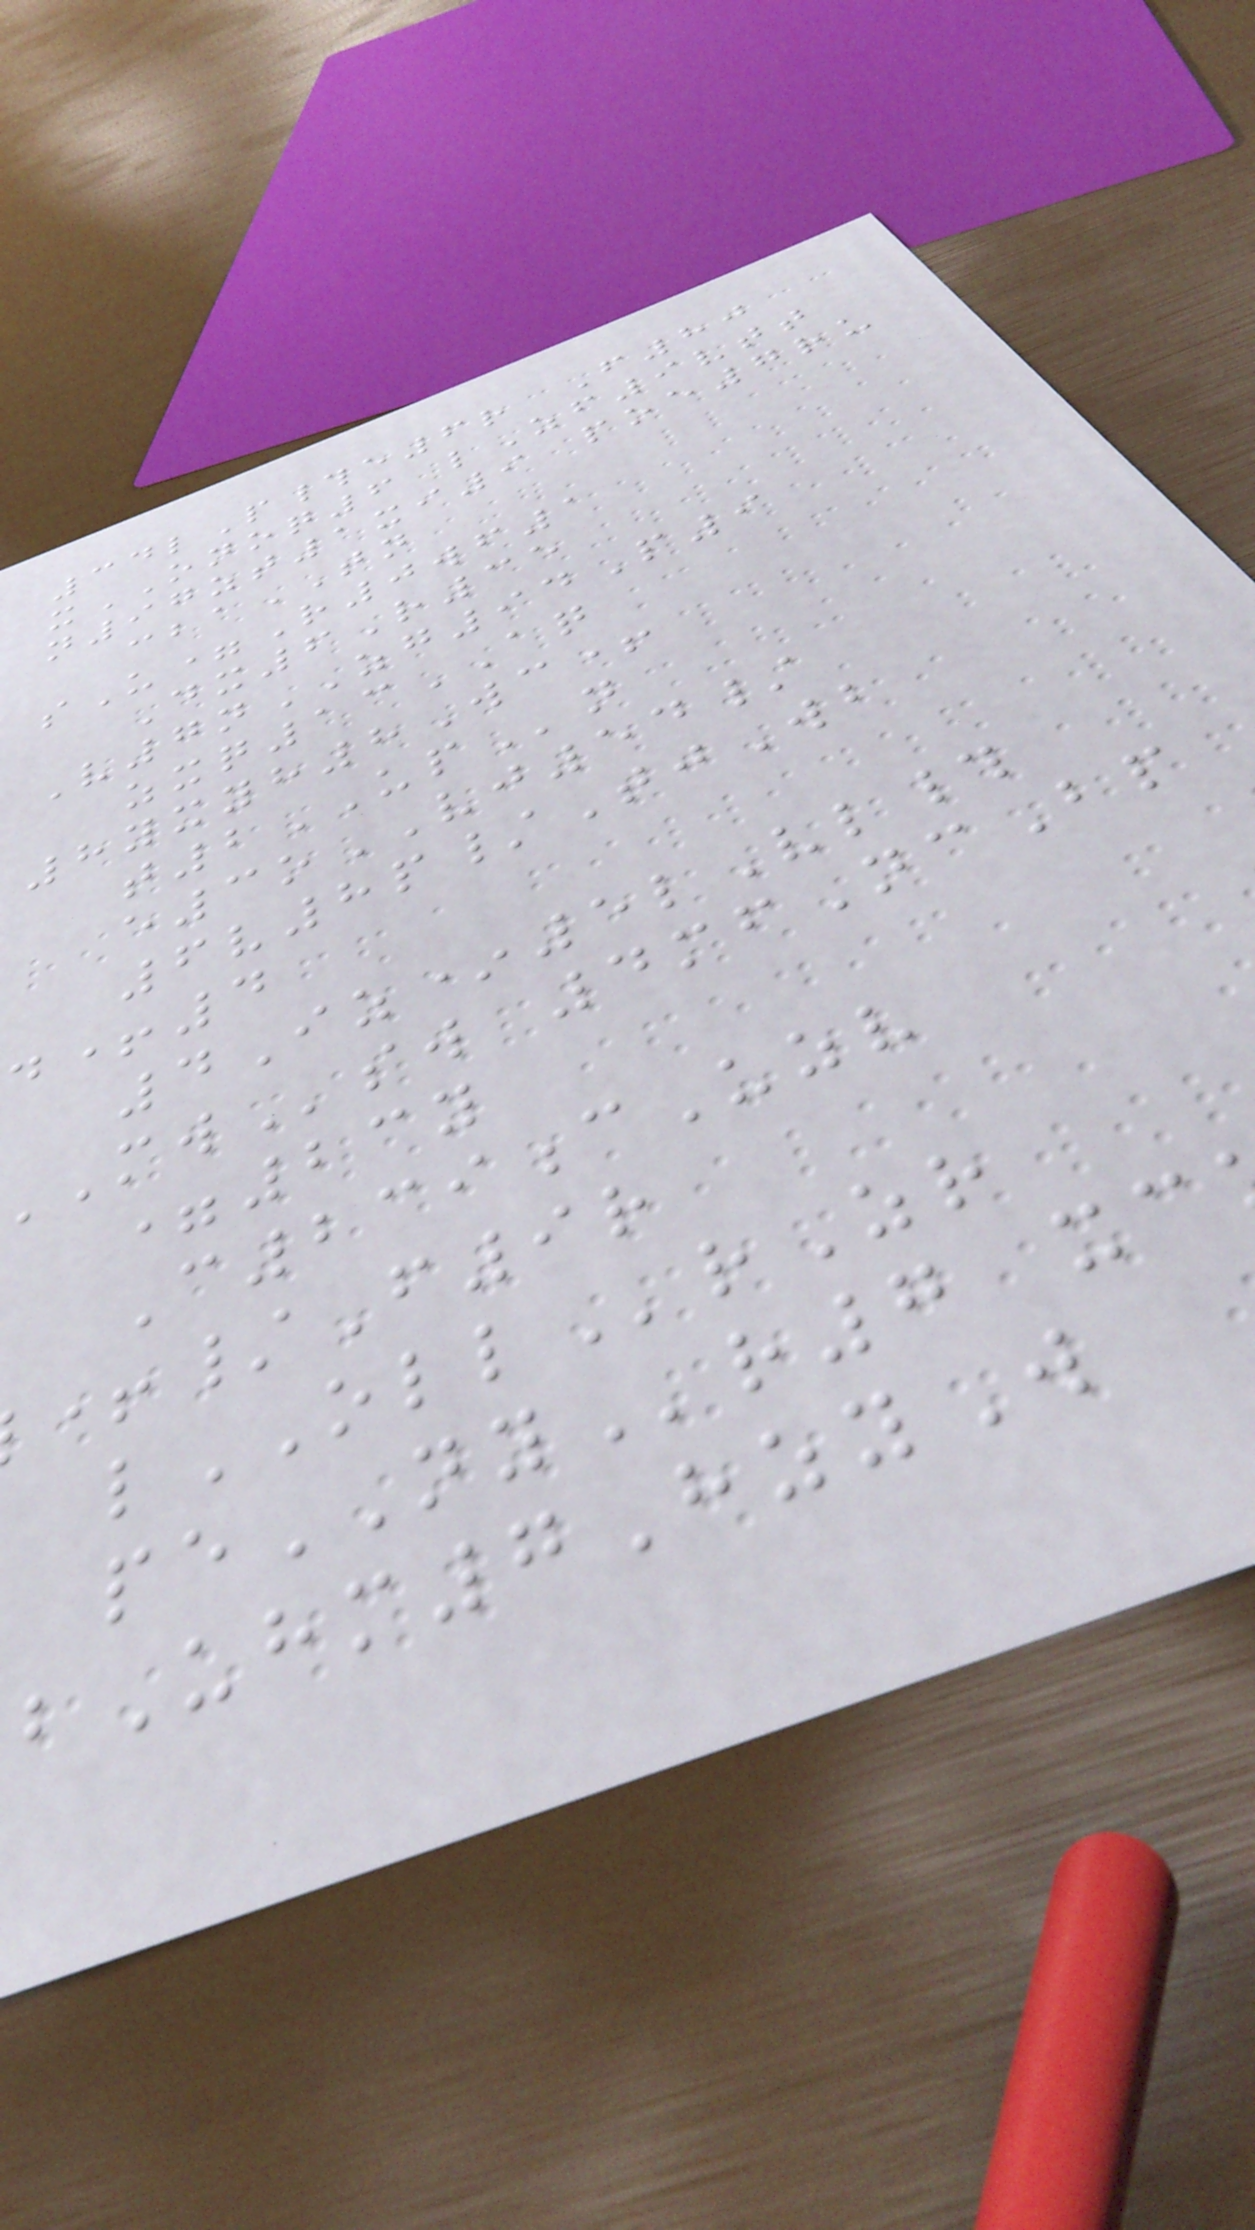34lP#e6r F80
xONOQ6 lZf9vtt
n97zt1xi9 poe7ru
cbaTN
sU=R0wf1
Dx6R35
V7nZG94P9
zxq13AQ
8yxyh8Wc+
t2UPn
e3oVJ54/
6v8p/TjWb
d+4
4Iz*5lVl#
sw 4mfNcBp
=23y
C239cUzv
+/F9r
lOLLrZr
peNYr7 xc
Uhm7HzyW
